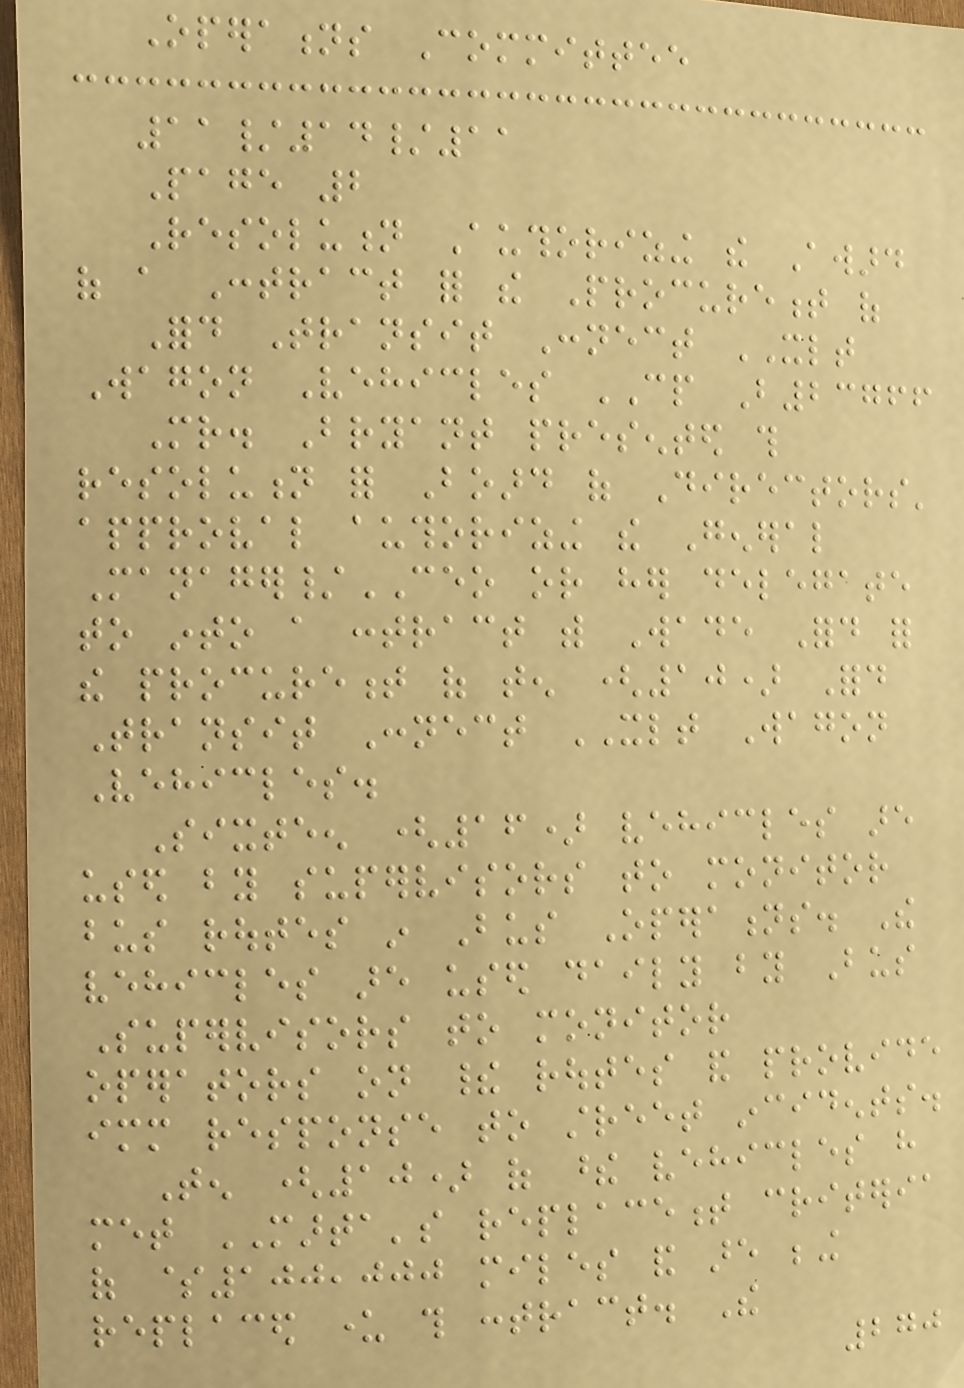Operations Committee
11/14/11
Page 2
Resolution Authorizing the Award
of a Contract for the Procurement of
Ford Transit Connect XLT
Wagon Vehicles CP B23766
Mr. Bryant presented this
resolution for Board of Directors'
approval authorizing the General
Manager/CEO or her delegate
to into a contract with Wade Ford for
the procurement of ten (10) Ford
Transit Connect XLT Wagon
Vehicles.
Sixteen (16) vehicles are
used by supervisors to monitor
bus routes in Bus Operations. The
vehicles are used daily by Bus
Supervisors to monitor
operators on their routes and provide
immediate response to street incidents.
Ten (10) of these vehicles have
met MARTA's replacement criteria
of $100,000 miles and are being
replaced under this contract. The
270
